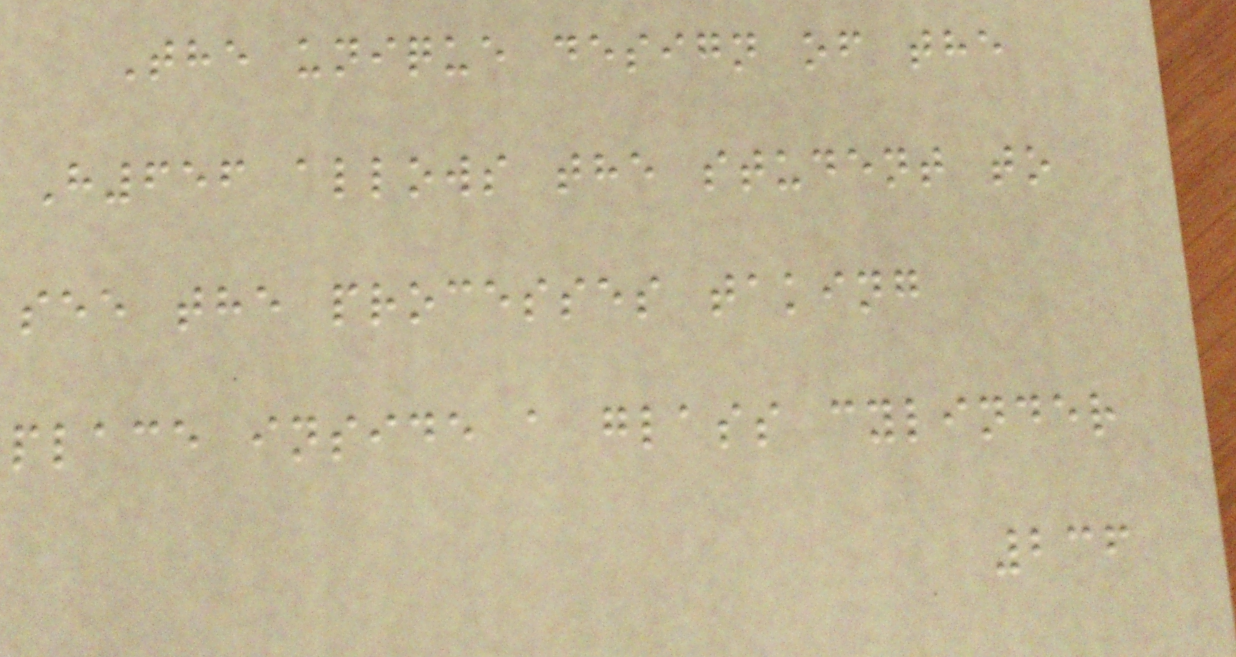The unique design of the
H656 allows the student to
see the processes taking
place inside a glass cylinder
236
